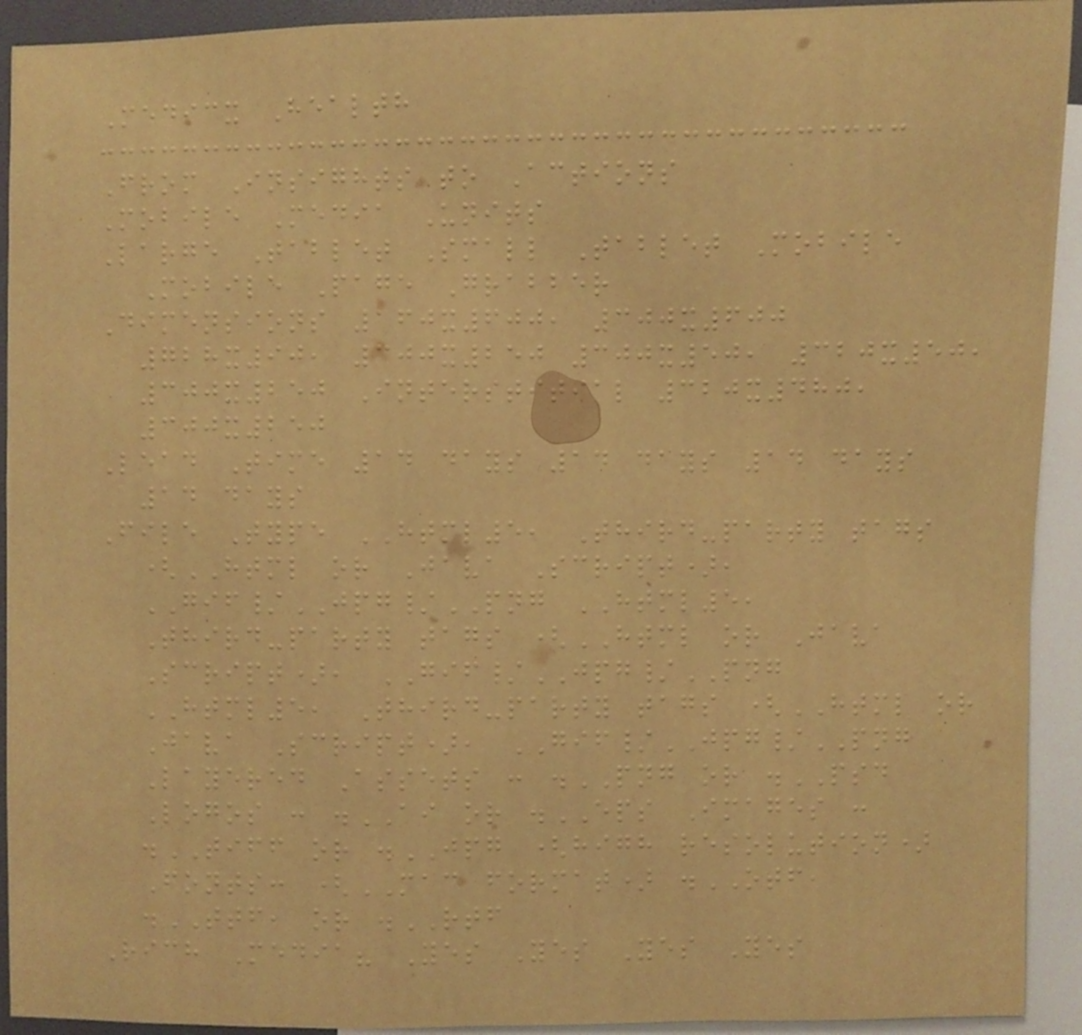Medicx Health
From Insights to Actions
Mobile Media Units
Large Tablet Small Tablet Mobile
Mobile Page Grabber
Dimensions 160x600, 300x600
728x90, 300x250 300x50, 320x50,
300x250 Interstitial 320x480,
300x250
Lead Time 14 days 14 days 14 days
14 days
File Type HTML5, Third-party tags
(HTML or Java Script),
GIF/JPG/PNG HTML5,
Third-party tags (HTML or Java
Script), GIF/JPG/PNG
HTML5, Third-party tags (HTML or
Java Script), GIF/JPG/PNG
Layered Assets : .PNG or .PSD
Logos : .AI or .EPS Images :
.TIFF or .JPG (high resolution)
Fonts: (MAC format) .OTF,
.TTF, or .RTF
Rich Media? Yes Yes Yes Yes
